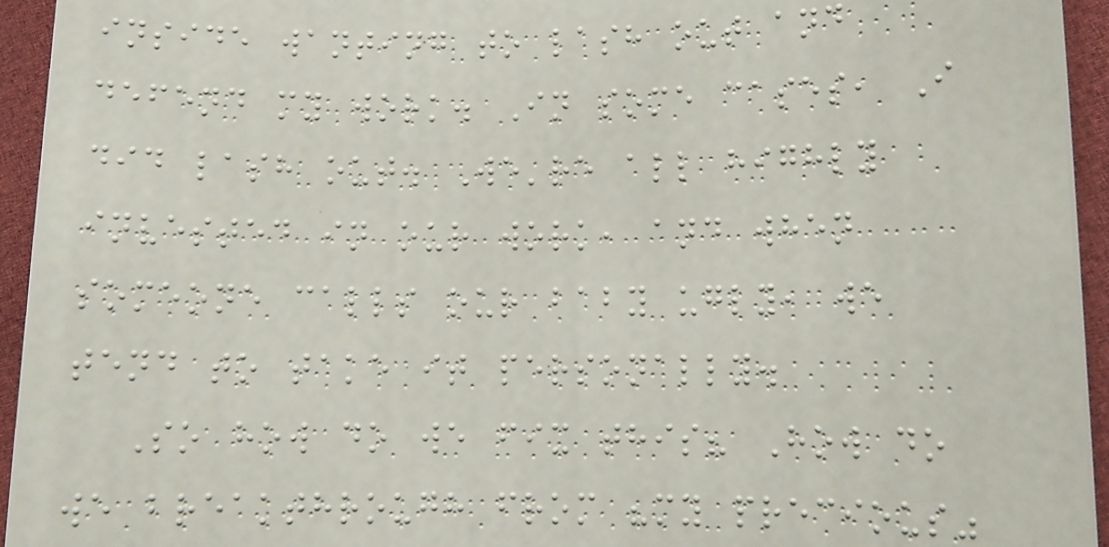inside wanting to lash out and
defend my work. In some cases, I
did lash out. We're all highly
invested in our work, and when
someone calls our baby ugly, we
tend to take it personally.
So how do we fix this? How do
we breakthrough from "my precious"
